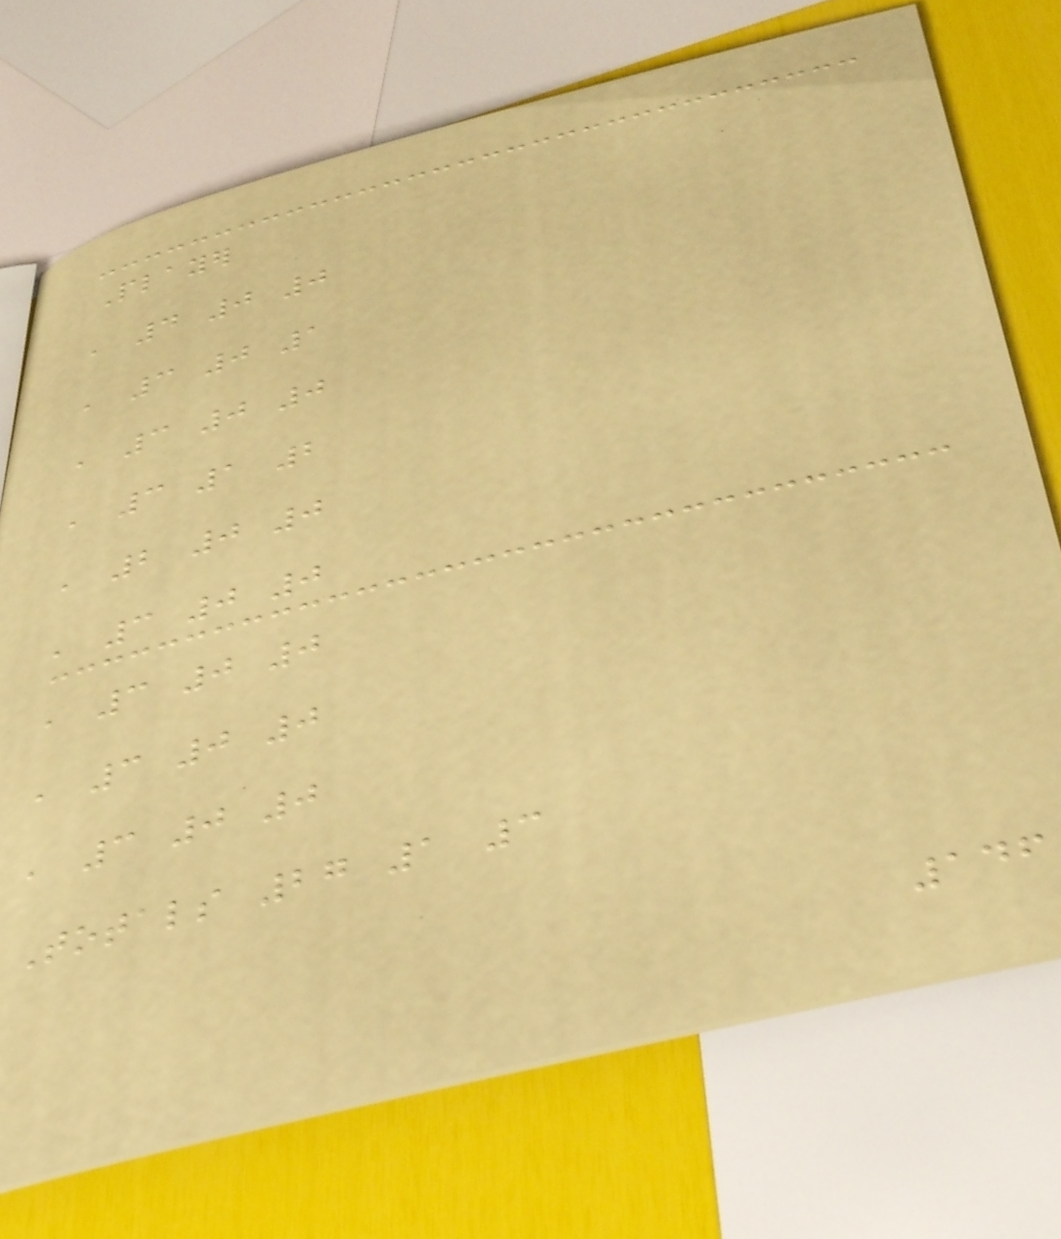Player
, 4 0 0
, 3 0 1
, 3 0 0
, 3 1 2
, 2 0 0
, 3 0 0
, 3 0 0
, 3 0 0
, 3 0 0
Totals 27 1 3
146
